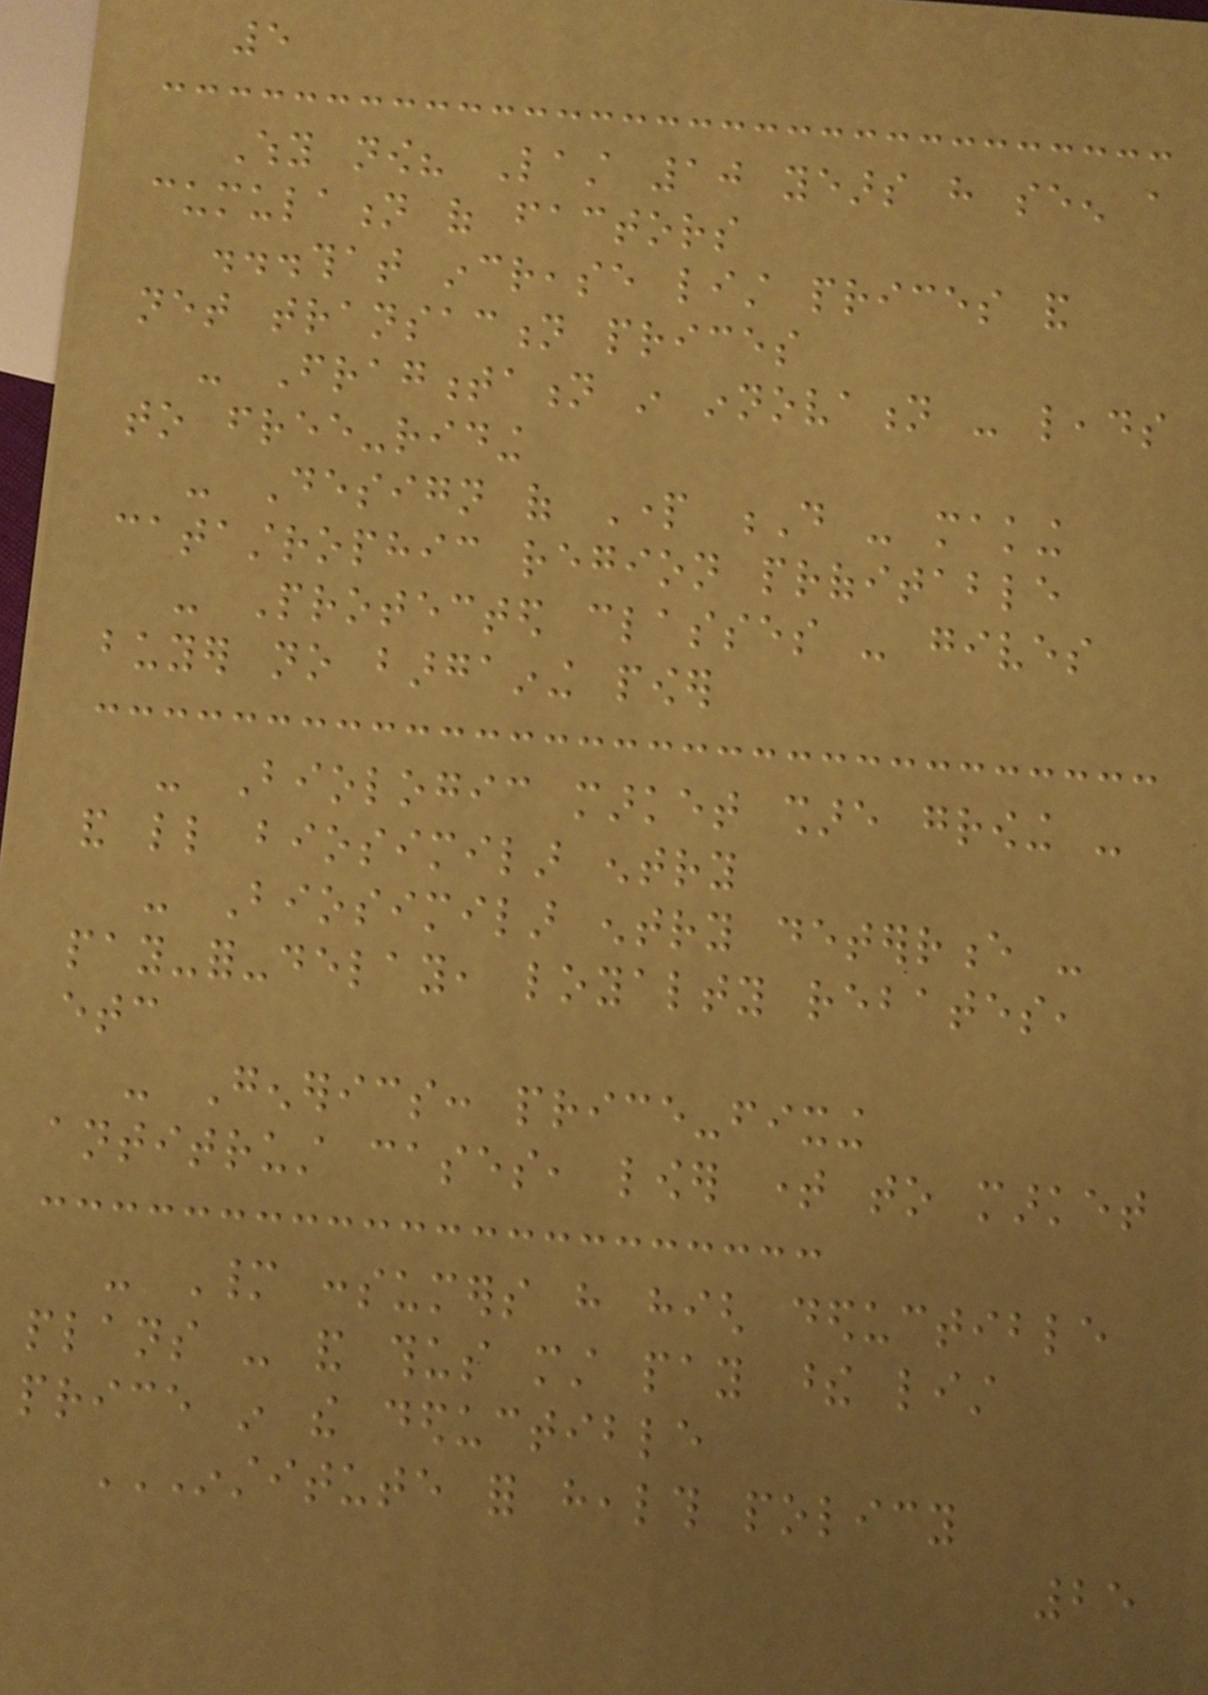5
Why now? Last 10 years have seen a
cumulation of factors
...that increase list prices and
net transaction prices
- Fragmentation in innovation - leads
to free-riding
- Design of Part D - making
catastrophic region profitable
- Protected classes - gives
buyer no bargaining power
- Biologic market share growing -
and little biosimilar entry
- Biosimilar entry deterrence -
pay-for-delay, loyalty rebates,
etc
- Generics: price-fixing
antitrust cases, lower time to market
- Many consumers have high deductible
plans - and thus must pay these list
price in the deductible
INSTITUTE FOR HEALTH POLICY
25
